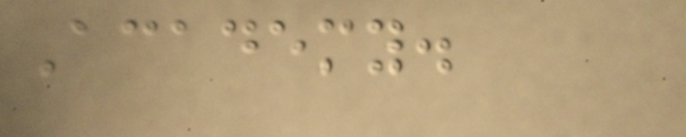Academy.
